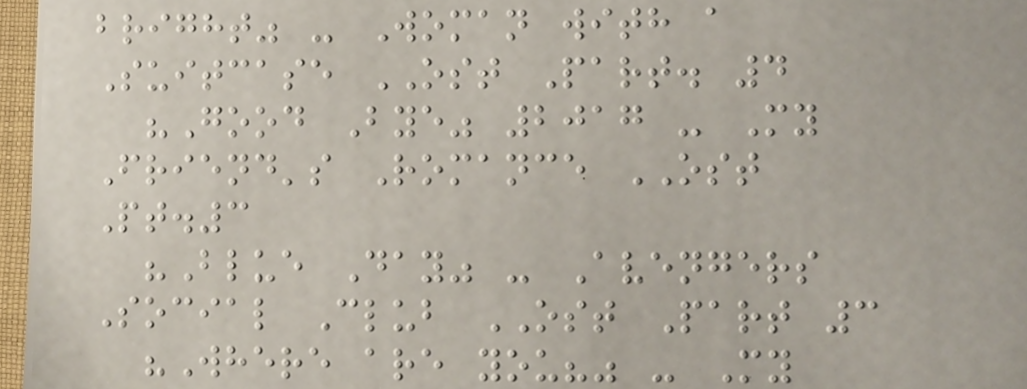bright" - Woman with a
Suitcase OST Part. 4
"Good Bye" 2017 - My
Friend's Romance OST
Pt.3
"Blue Day" - Avengers
Social Club OST Part 3
"Where are you?" - My
